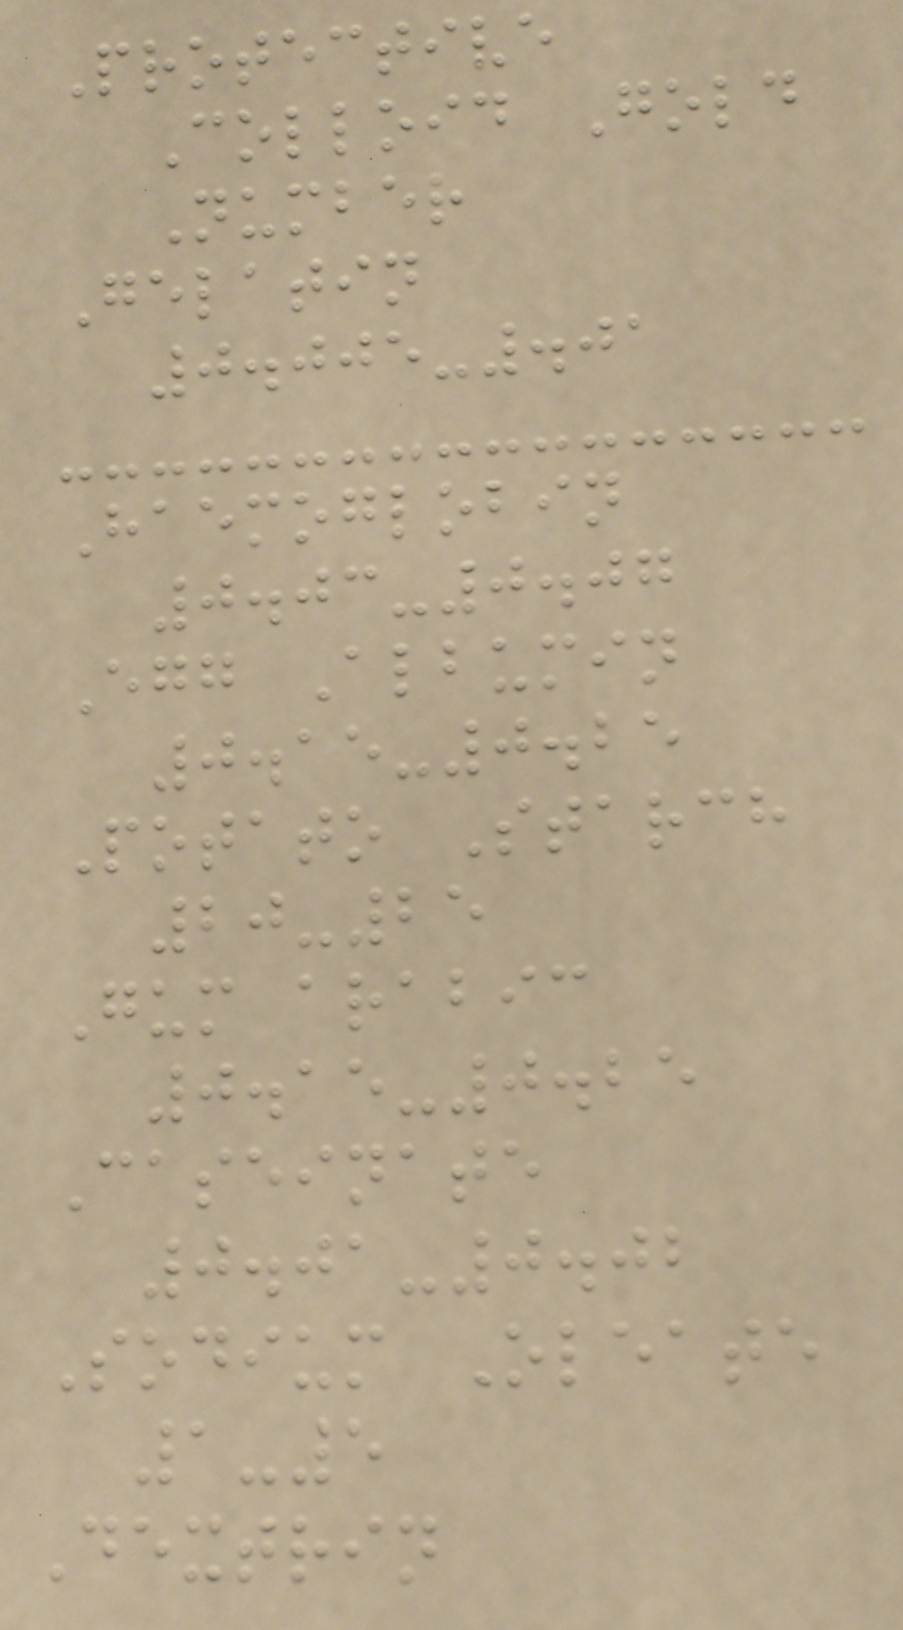Protective
Colloid Gold
Number
Gelatin
0.005-.01
Haemoglobin
0.03-0.07
Egg Albumin
0.15-0.25
Potato Starch
20-25
Gum arabic
0.15-0.25
Caseinate
0.01-0.02
Sodium Oleate
1-5
Dextrin
